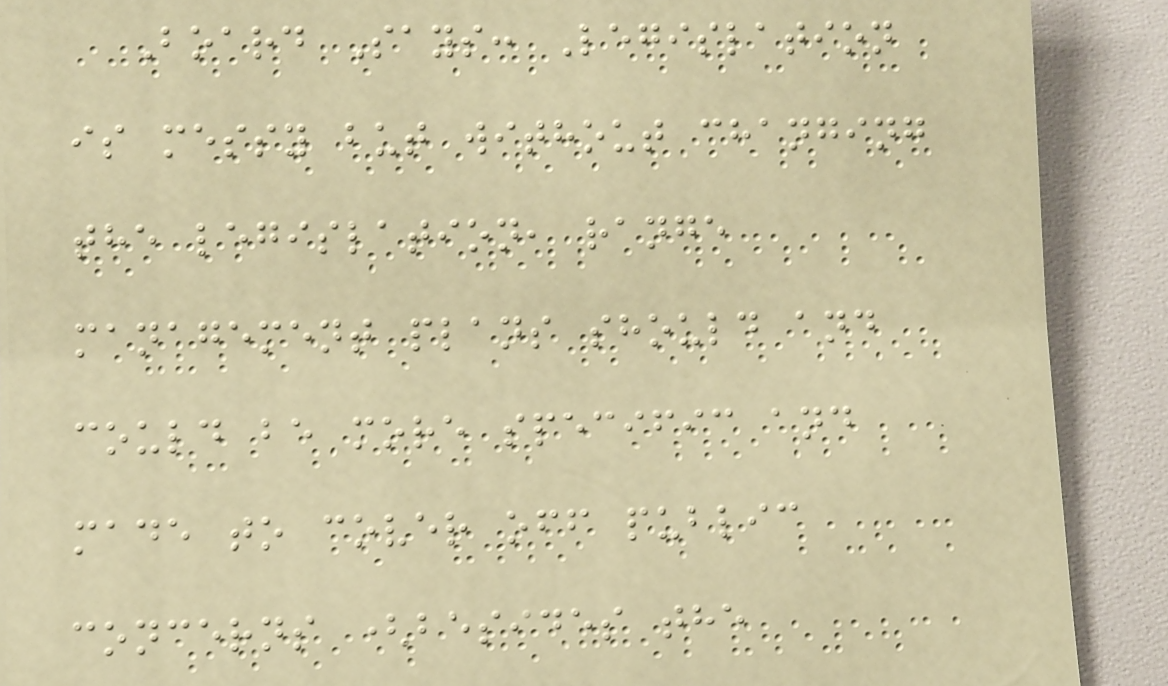Board Says: Legislation
is messy but without changing
the legislation, range
management plans should and
could be more specific and
made to cover off public
concerns (besides the
